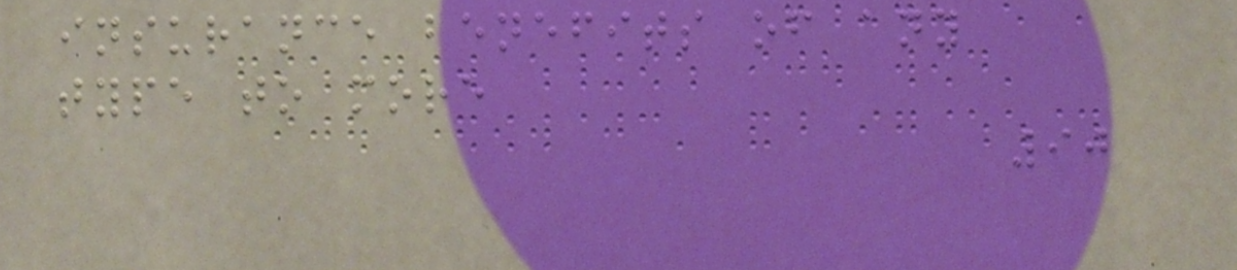insurance benefits of any
type to more
90
